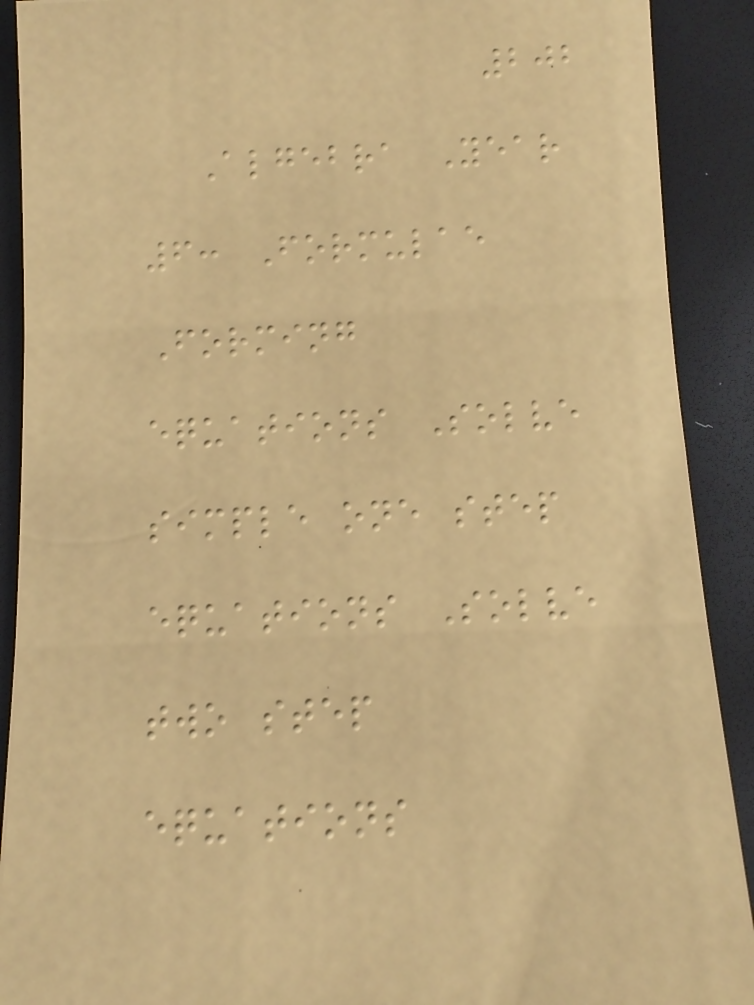202
Algebra Year
6: Formulae
Forming
equations Solve
simple one step
equations Solve
two step
equations
